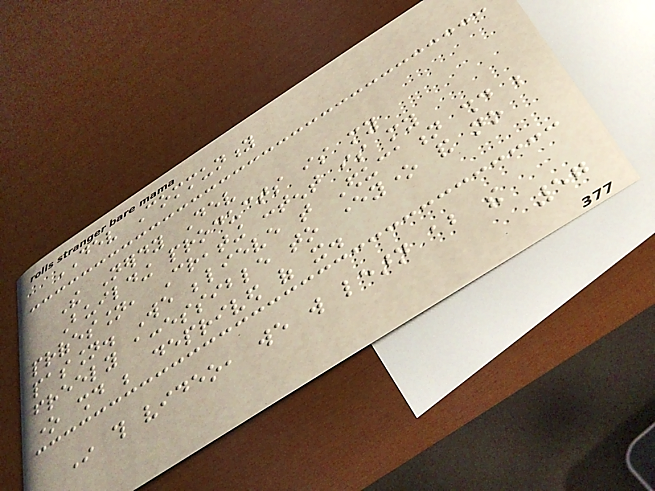DEV Community
The Nerdy Dev
Building products is my
profession, Creating content is my
passion. We believe that Education should be
freely accessible to everyone and no
one should be deprived of it.
In this video, we will learn about the
57
